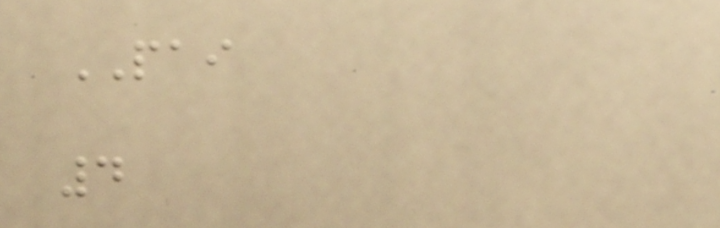PAI
4
